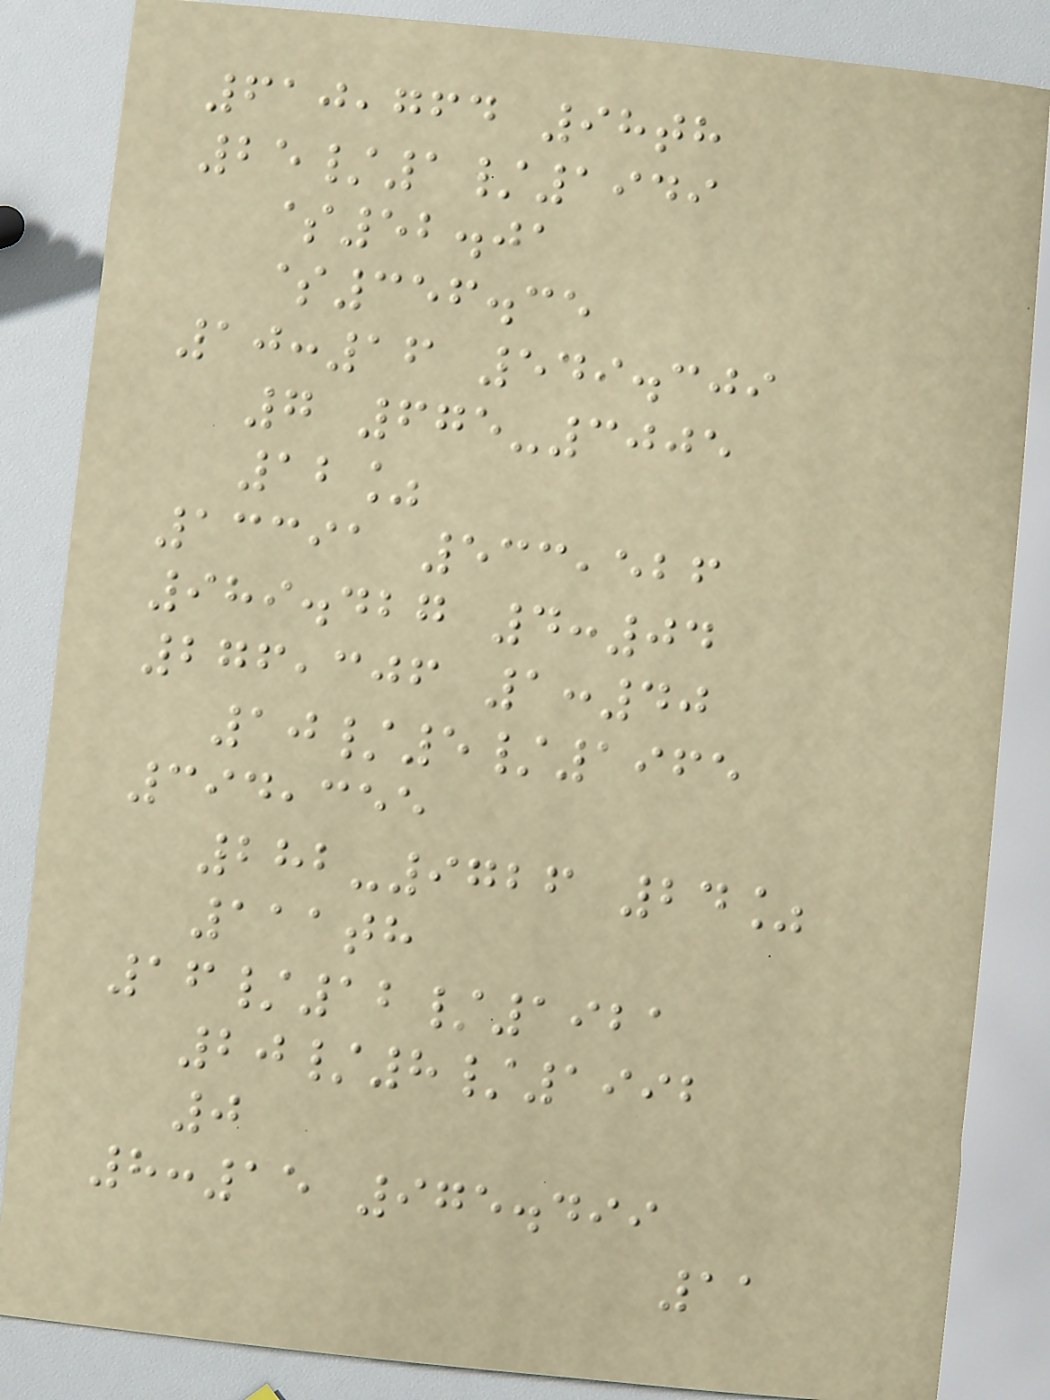610,764 98th
25/1/1949
$52.01
$356.35
10:16 549.309
7 675-3005
12%
13391 533,526
989.427 4:04
276,306 1:40
10/5/1965
394,355
282-9726 24%
111th
16/12/1921
20/8/1992
0
8:15 975.499
11
